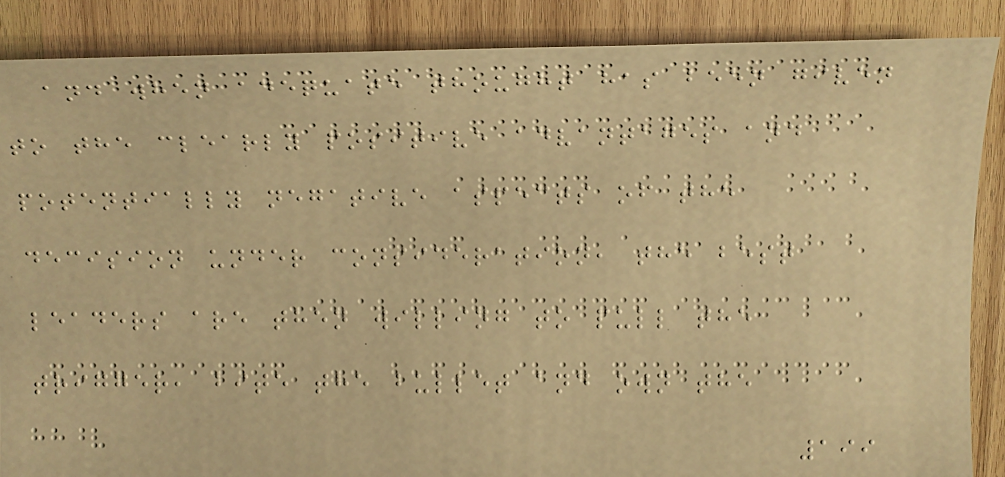and when adequate thought has been given
to the clearly positive advantages and
potentially negative aspects of the
decision under consideration, the best
leaders are then willing to pull the
trigger, bite the bullet and own the
199
